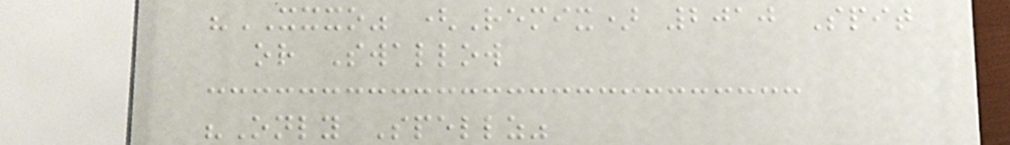"XXXO" (Remix) 2010 Spit
or Swallow
"Only Spellz"
